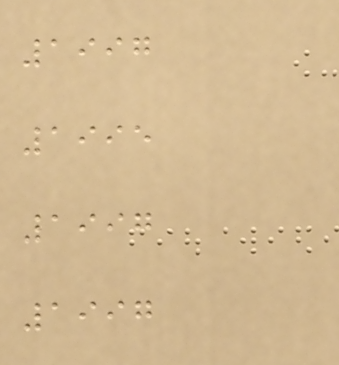1997
1995
1997
1997
